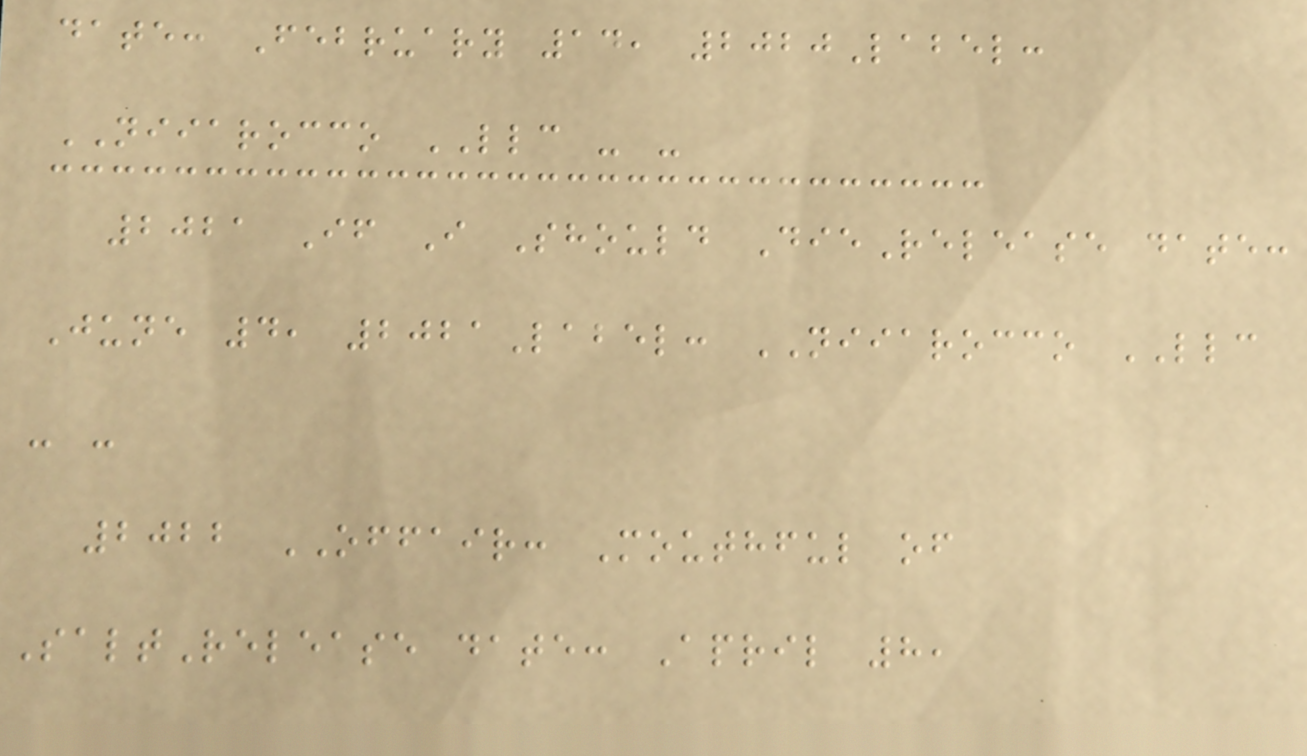date: February 14, 2020Label:
NIIAROCCO LLC - -
2021 If I Should DieRelease date:
June 4, 2021Label: NIIAROCCO LLC
- -
2022 OFFAIR: Mouthful of
SaltRelease date: April 8,
